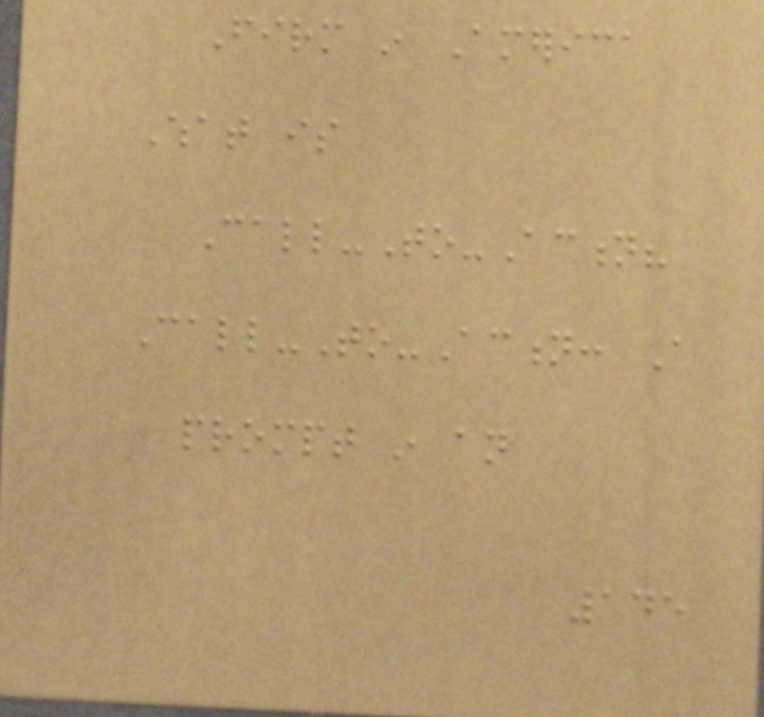Firm in America
What is
Call-To-Action?
Call-To-Action: A
prompt in an
145
